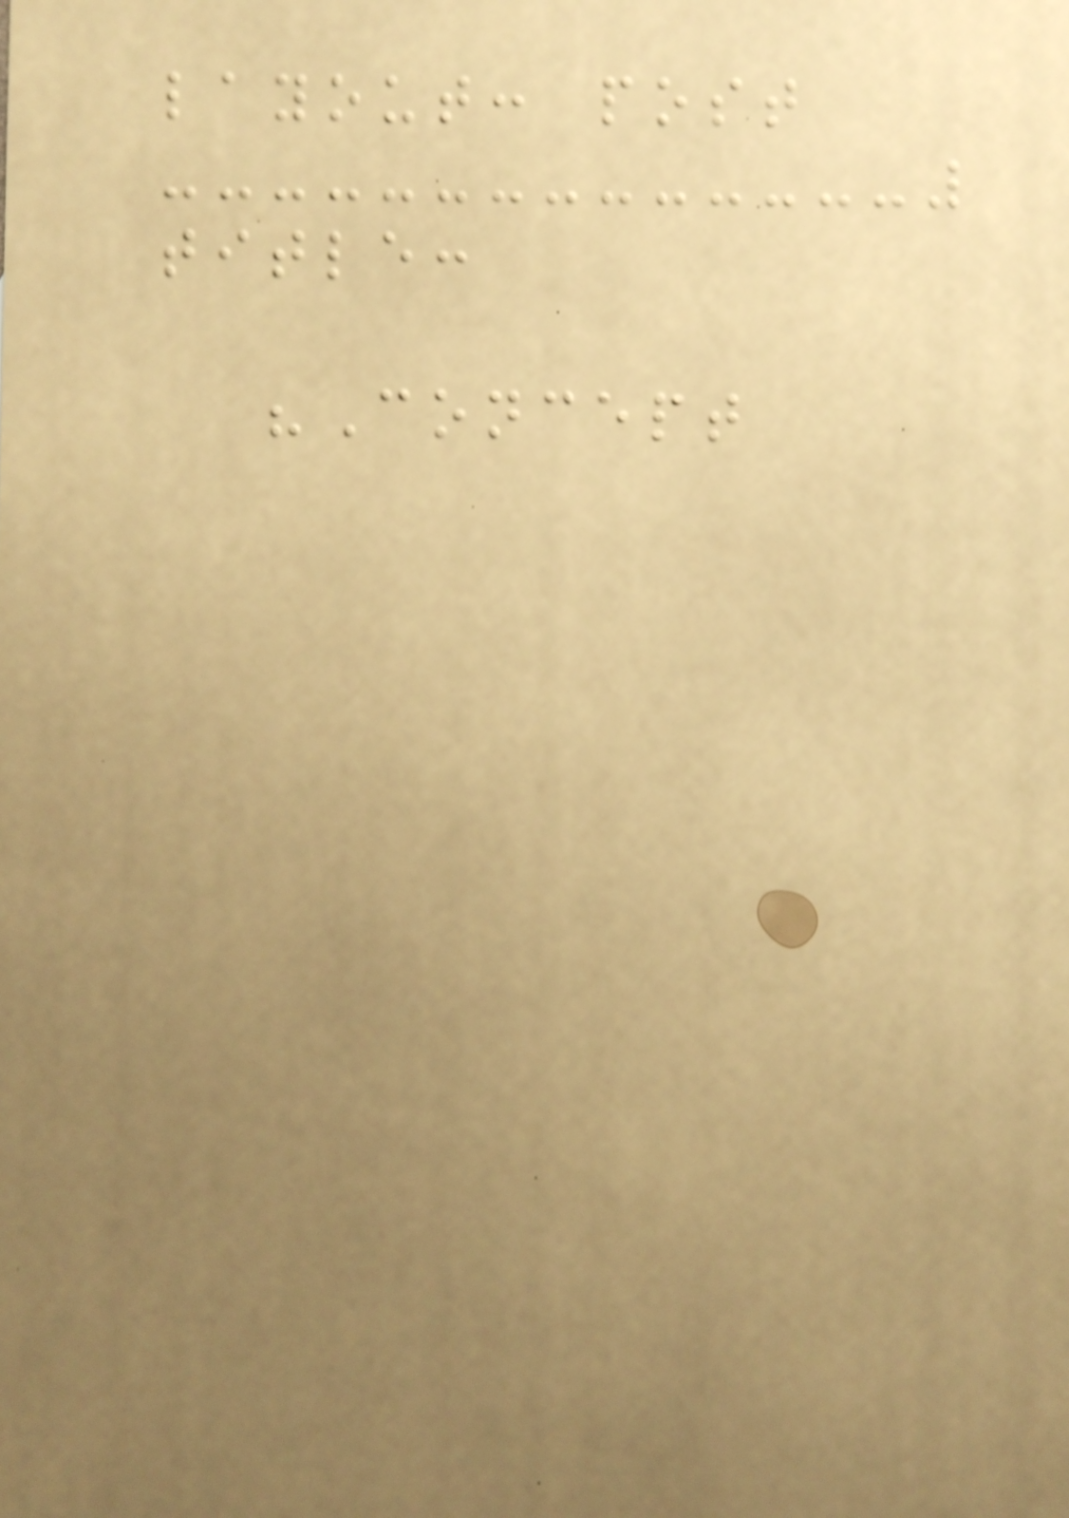layout: post
title:
"Concept
